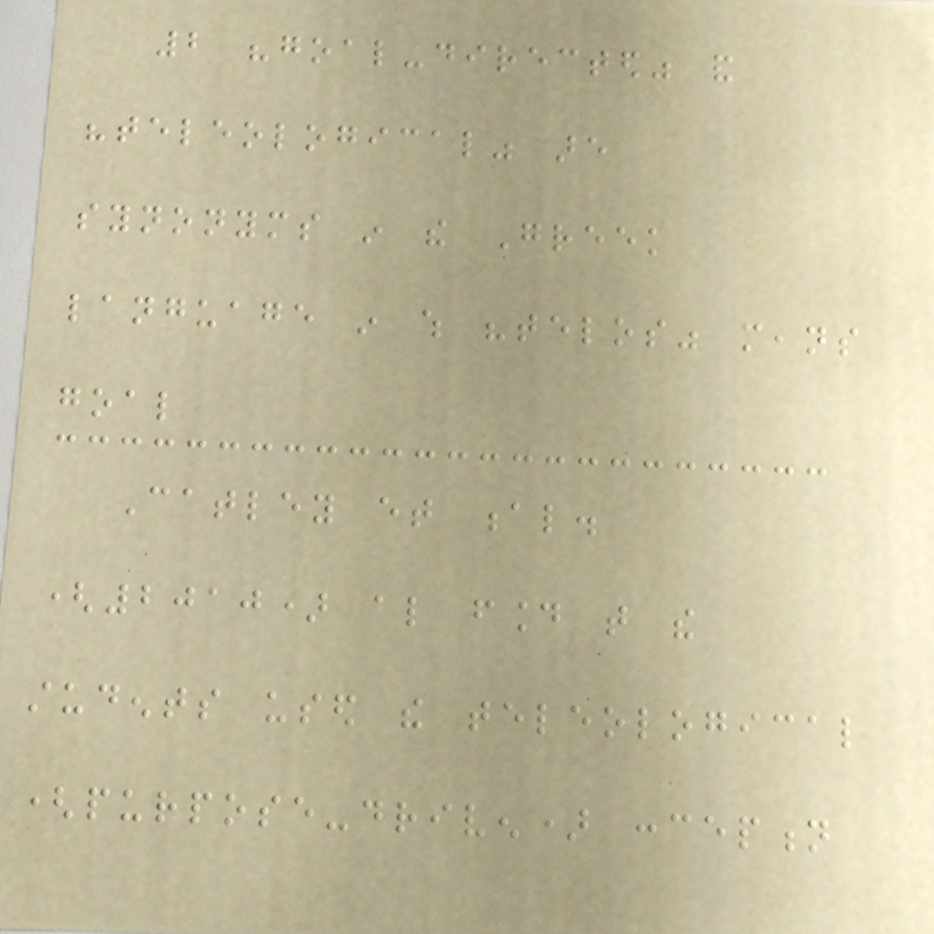2 "goal-directed" and
"teleological" are
synonyms in the Greek
language in which "telos" means
goal
Catley et al.
(2010) also found that the
students used the teleological
(purpose-driven) conception
